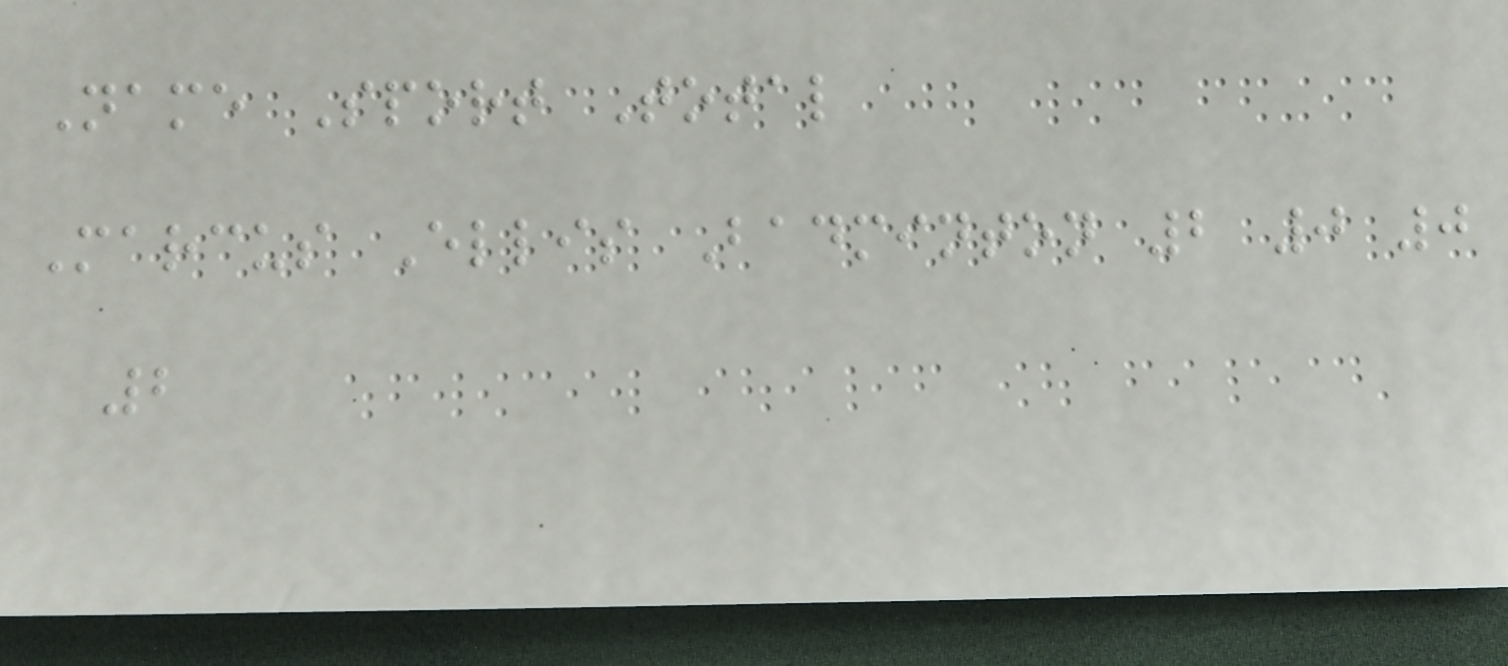Name Sport Total
Marcus Ellis Badminton 2 0 0
2
